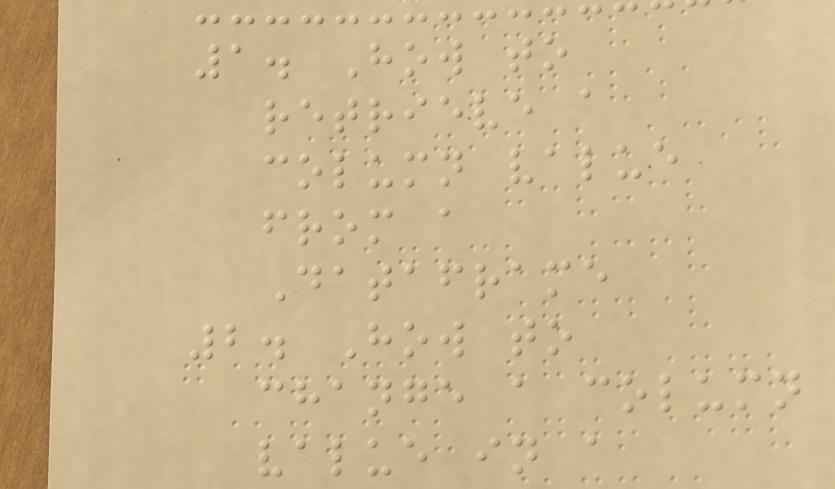1. How to
retrieve a
column value
from a
Dataframe
2. How to
change a column
value in a
